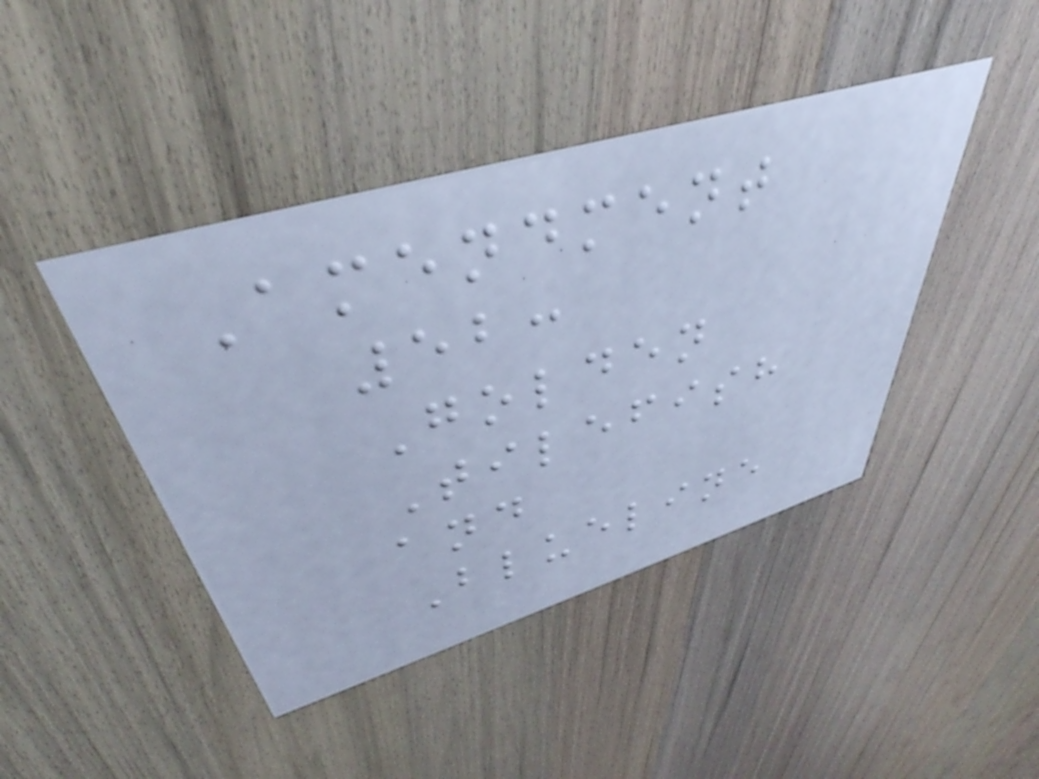Amendment
52:
Golden
Tilefish
and
Blueline
